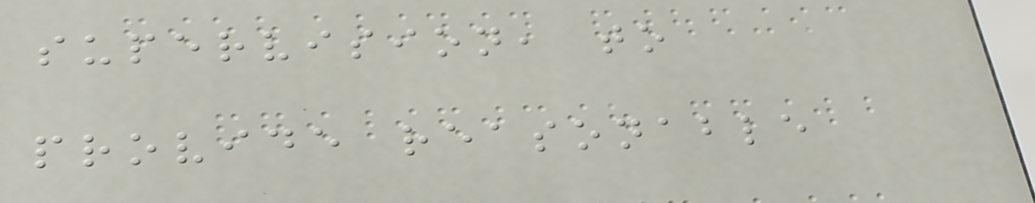supervision, to
provide reasonable
